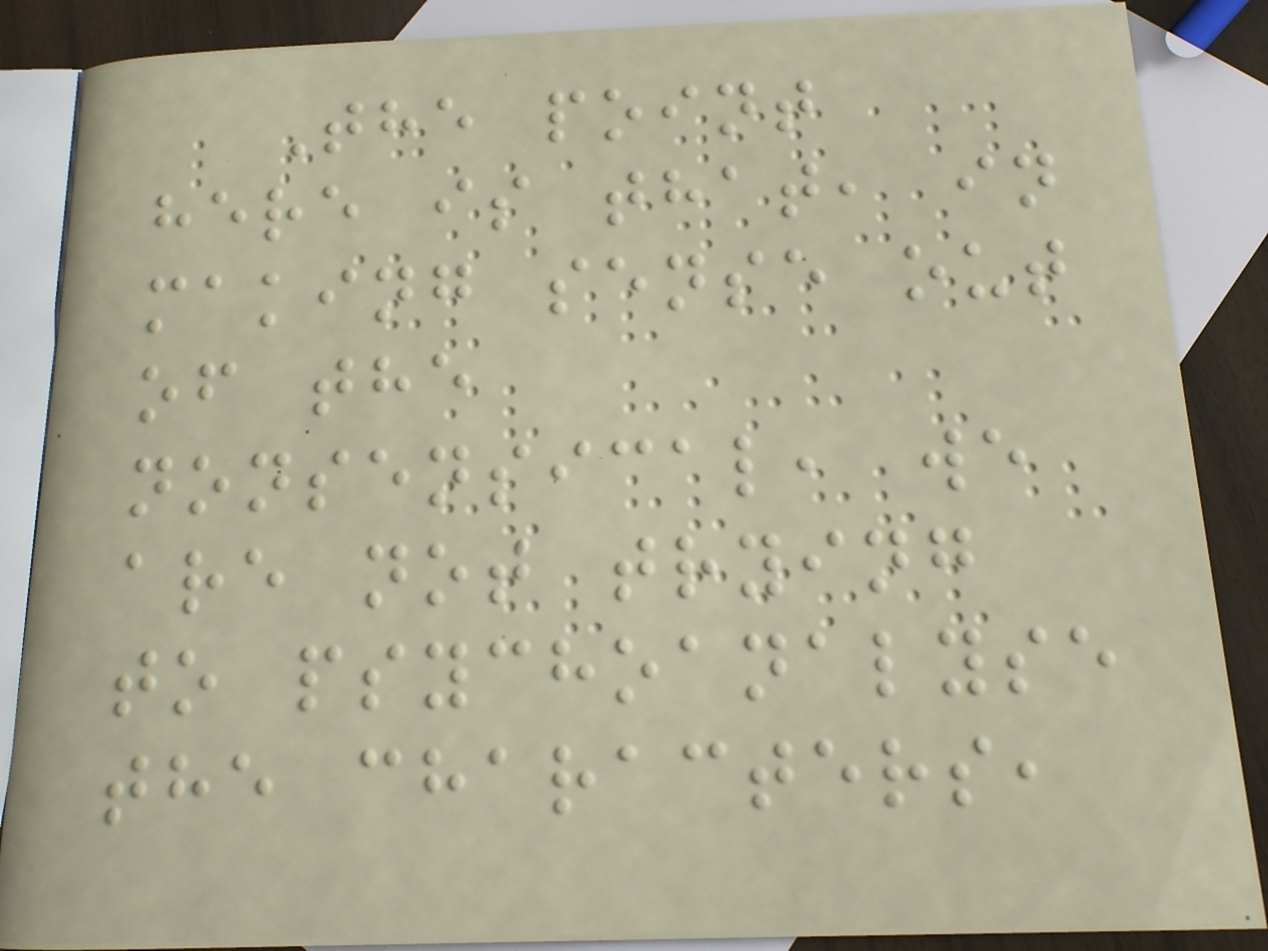The point
here is that, in
making sense out
of the
nonsensical, we
are not trying
to psychoanalyse
the characters,
